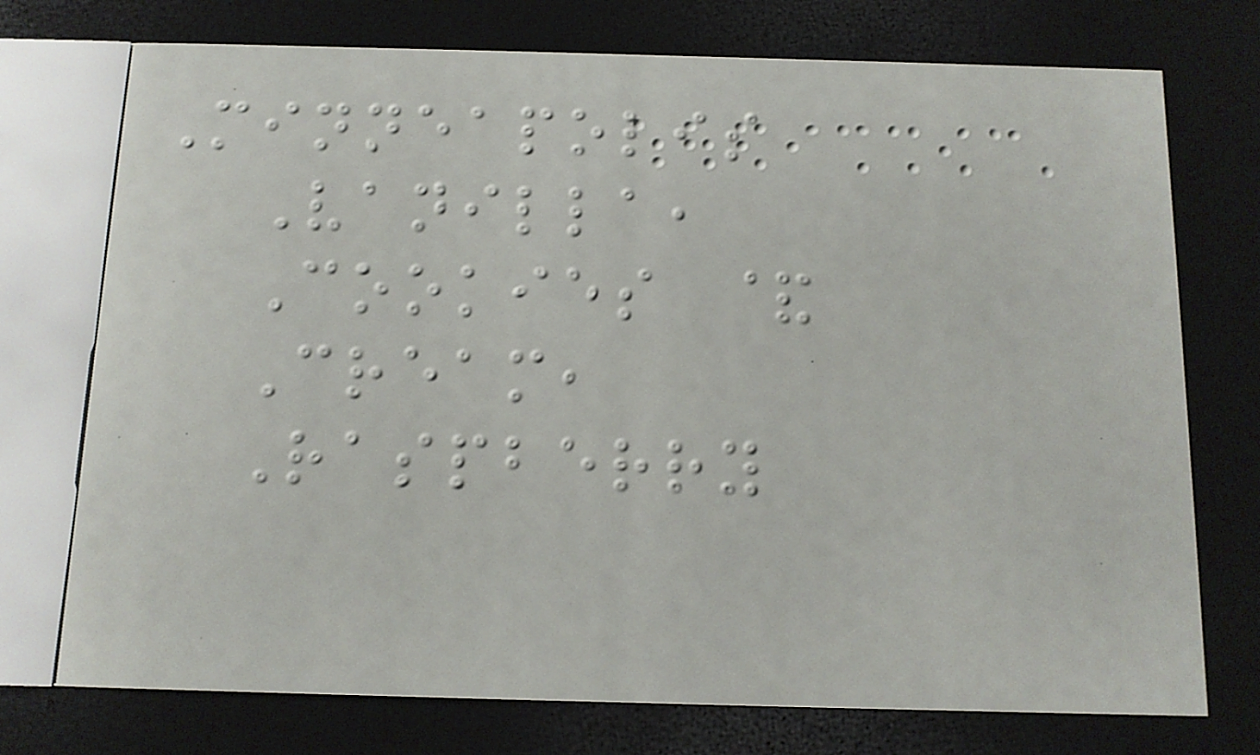Minneapolis
Vanilla,
Cookies &
Cream,
Raspberry
